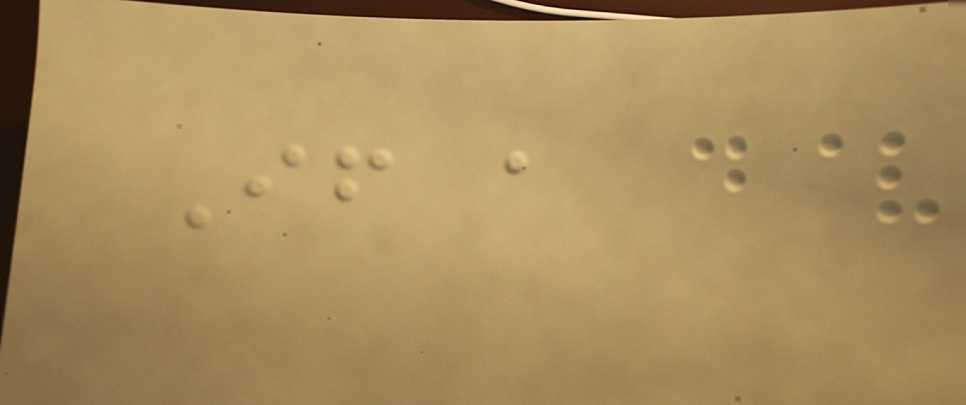If a
